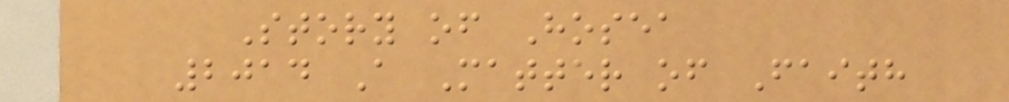Story of Hosea
2014 A Matter of Faith
